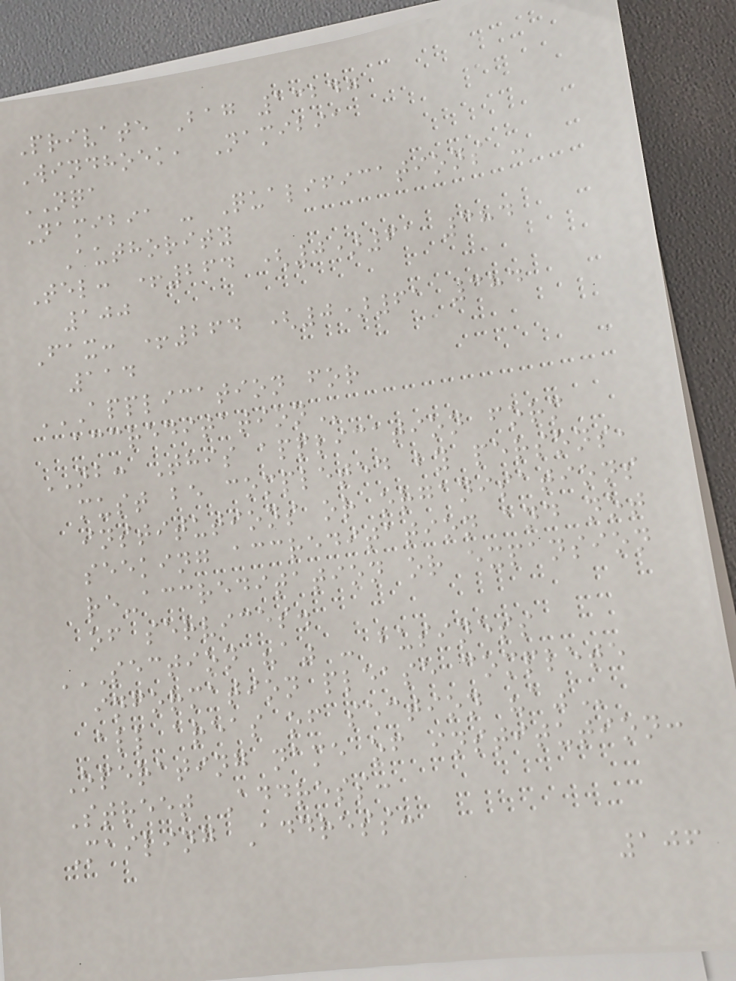Private Bag 13247
Windhoek, Namibia
NQA
Namibia - Qualifications -
Authority
Tel: +264 (0)61 384
100
Fax: +264 (0)61 384
114
APPLICATION FOR
ACCREDITATION
NB: This application form
must be completed by persons,
institutions or organisations
seeking accreditation and not
re-accreditation or expansion
of services.
SECTION "A" - BUSINESS
INFORMATION PLEASE COMPLETE
ALL AREAS OF SECTION "A"
Operating name of institution:
Street Address:
Mailing Address:
106
